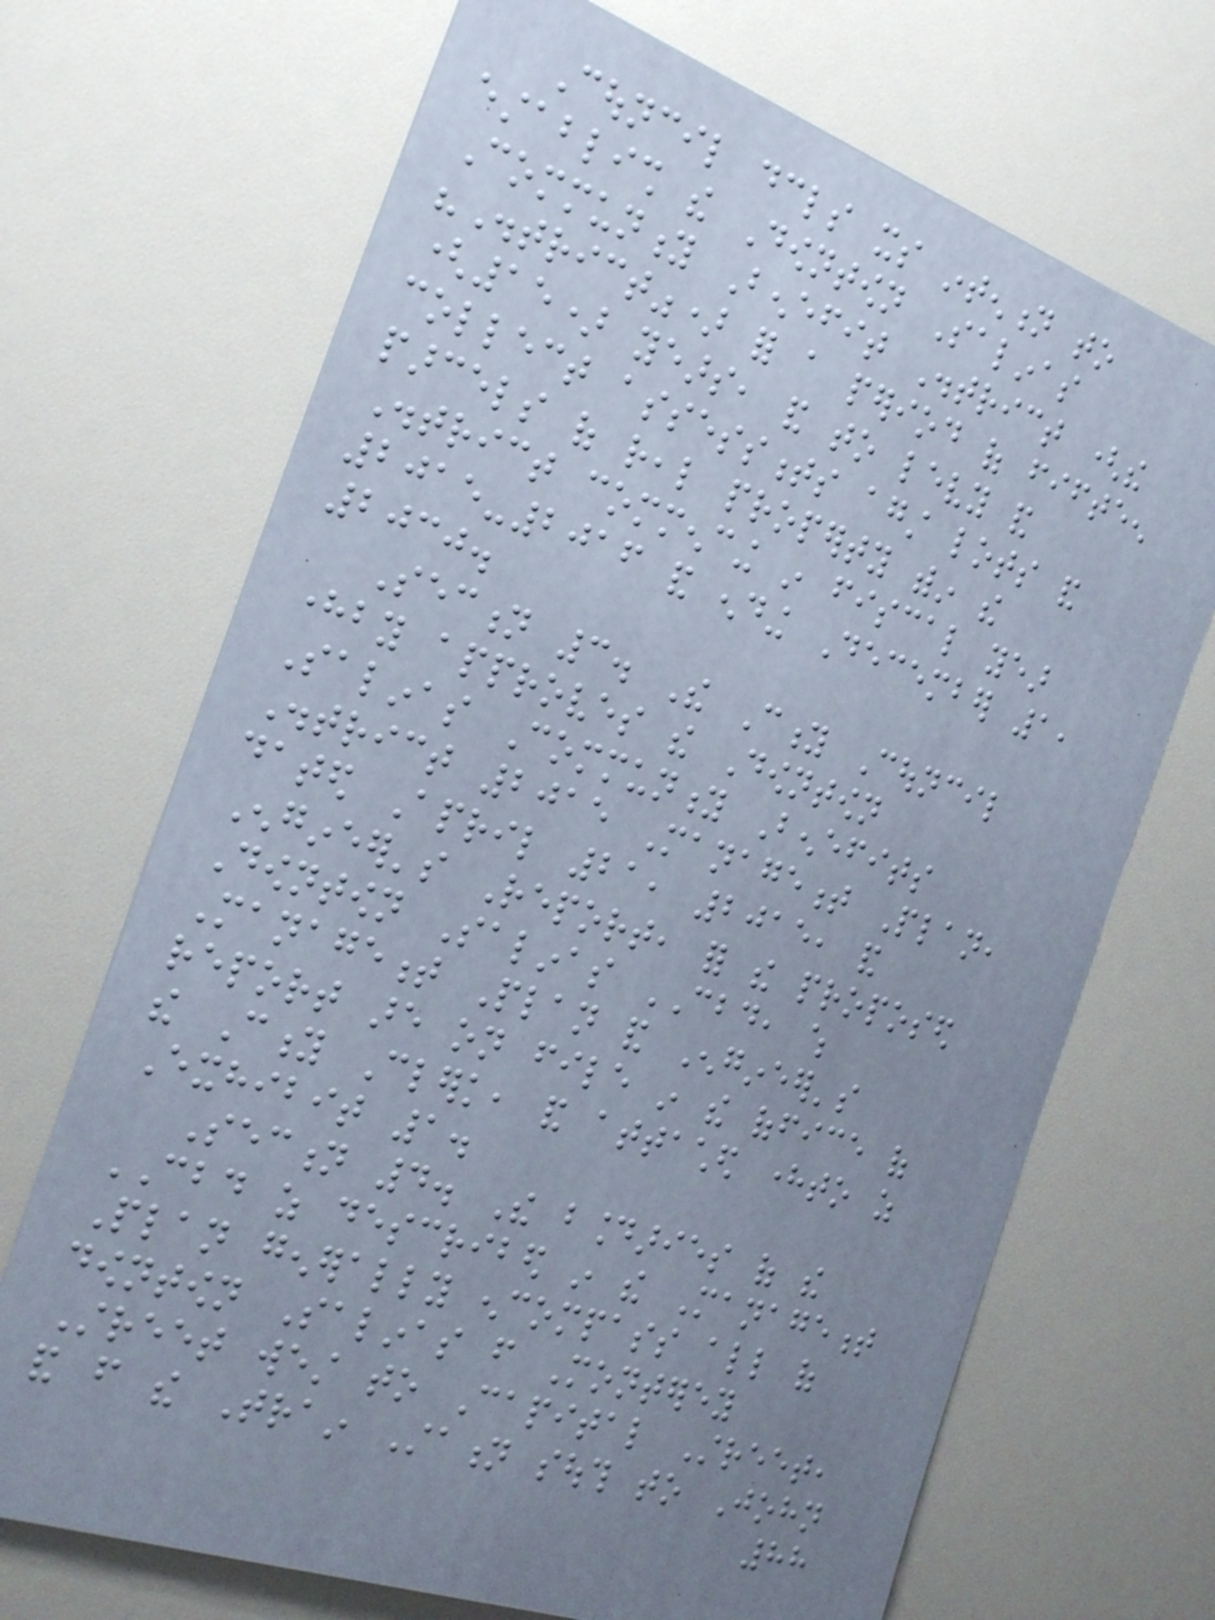Council declares its intention to
establish the Downtown Salinas
Community Benefit District (the
"District") for a period of fifteen
(15) years, and to levy and
collect assessments against lots and
parcels of real property within the
District commencing in fiscal year
2015-2016 and ending December 1,
2030.
Section 3. The City Council
hereby approves the Downtown
Salinas Community Benefits
District 2015 Management Plan,
dated April 21, 2015, and
Engineer's Report, for the proposed
Downtown Salinas CBD, which
Management Plan and Engineer's
report are on file in the office of
the City Clerk, and attached hereto as
Exhibit 1.
Section 4. The boundaries of the
CBD as described in the Management
Plan generally encompass all of
downtown Salinas from Monterey
Street west to Capital Street,
and from the Train Station south to John
88
